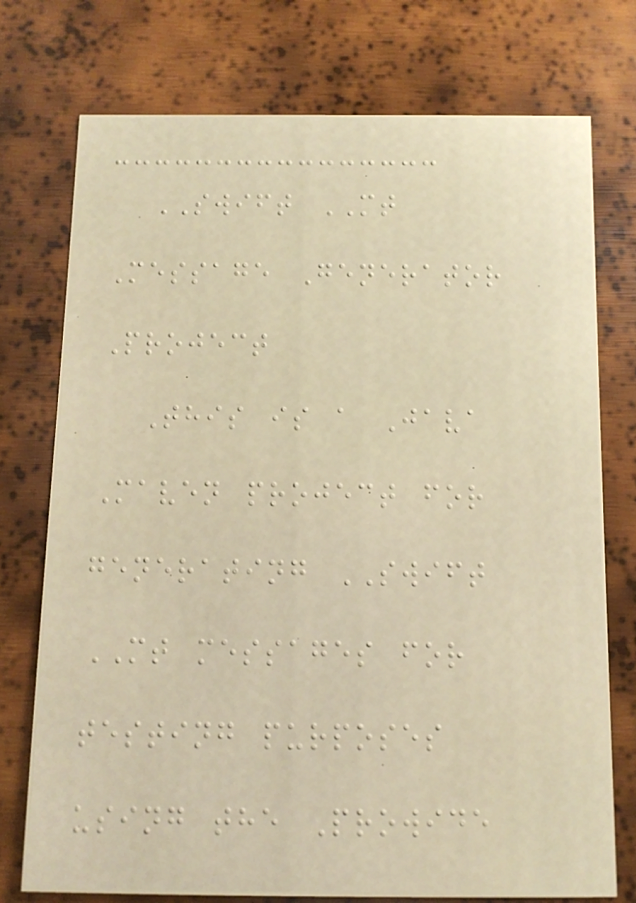SWIFT MT
Message Generator
Project
This is a Java
Maven project for
generating SWIFT
MT messages for
testing purposes
using the Prowide
